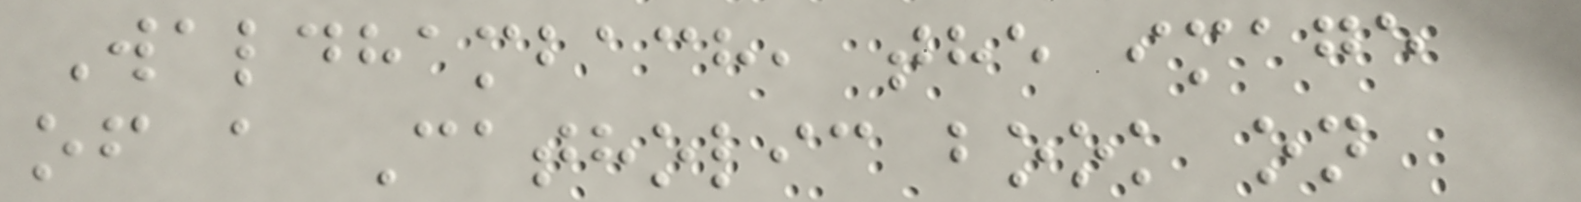Waldhambach, the image
of a Catholic book on
